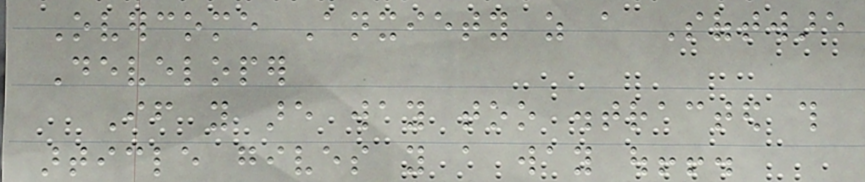Overcome Anxiety as a Software
Developer
If you are way too distracted this
article gives you a way out!!.
